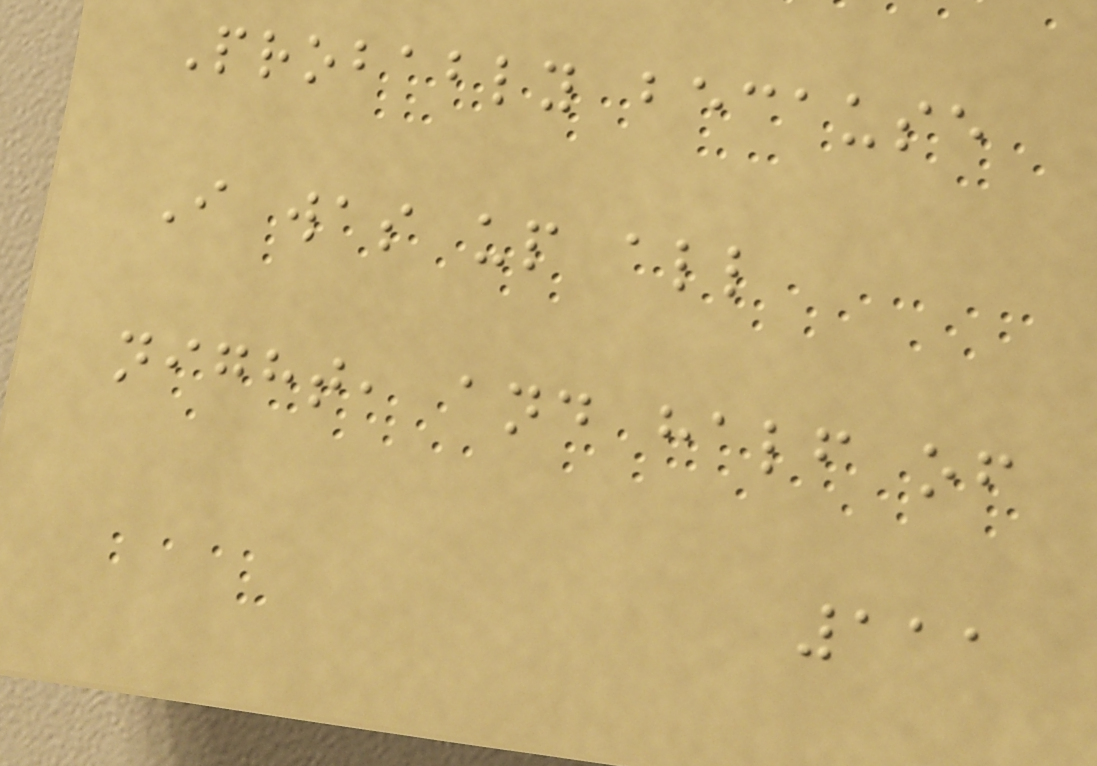Probably because
I was up all
night, and half of
111
